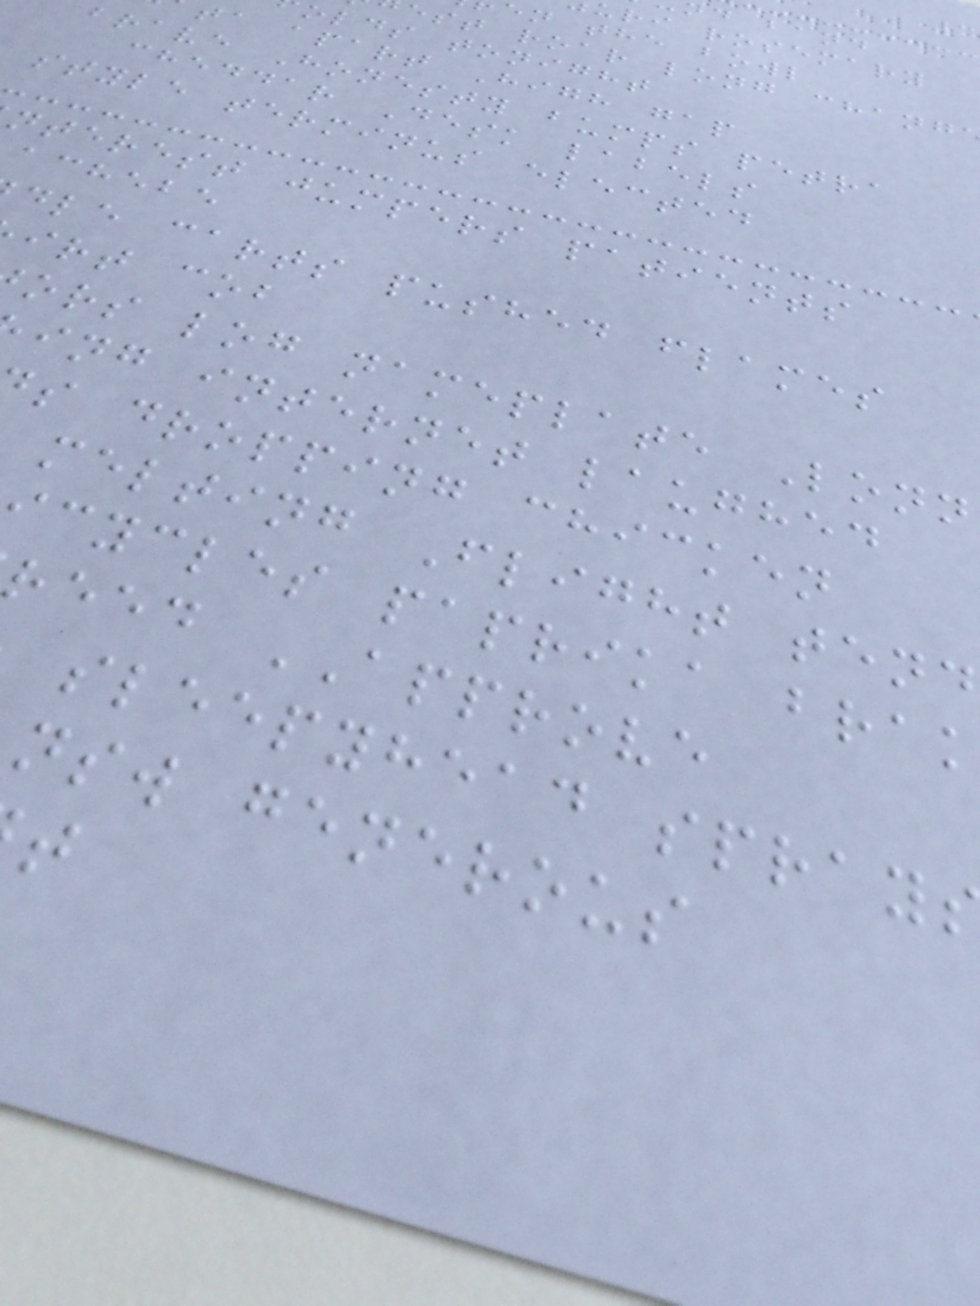ri rosemary
en the bowl
est roar long chang
olds tonight
ta apart High gap
brave Honesty bumps petra
cheddar Desk labels
style terminus elected
nterest jumpers patients
achebe
dle carts pushed flames
irt cob
ors log nameplate Lonn
ing internet laughed
s dropping chicken
melting Flight tend
cycles paprika brak
reed APPROVE
sleepyhead spray
nsw generous
